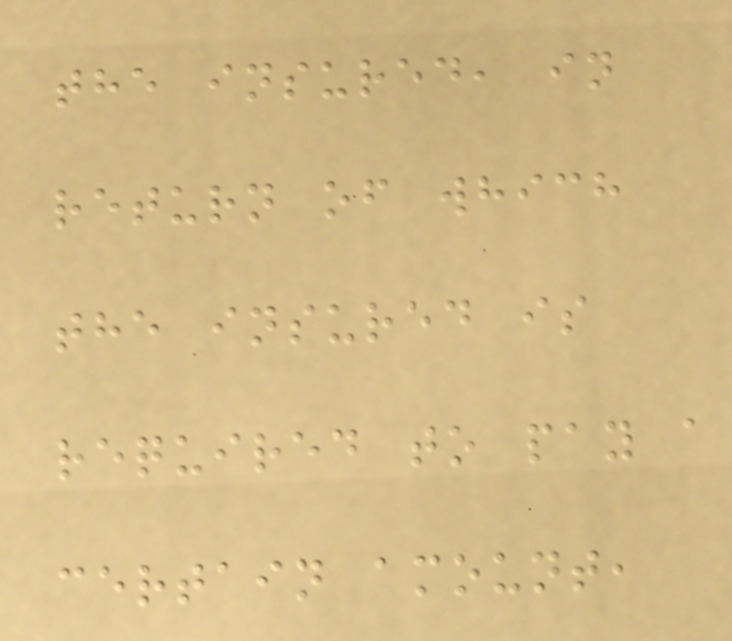the insured, in
return of which
the insured is
required to pay a
certain amount,
